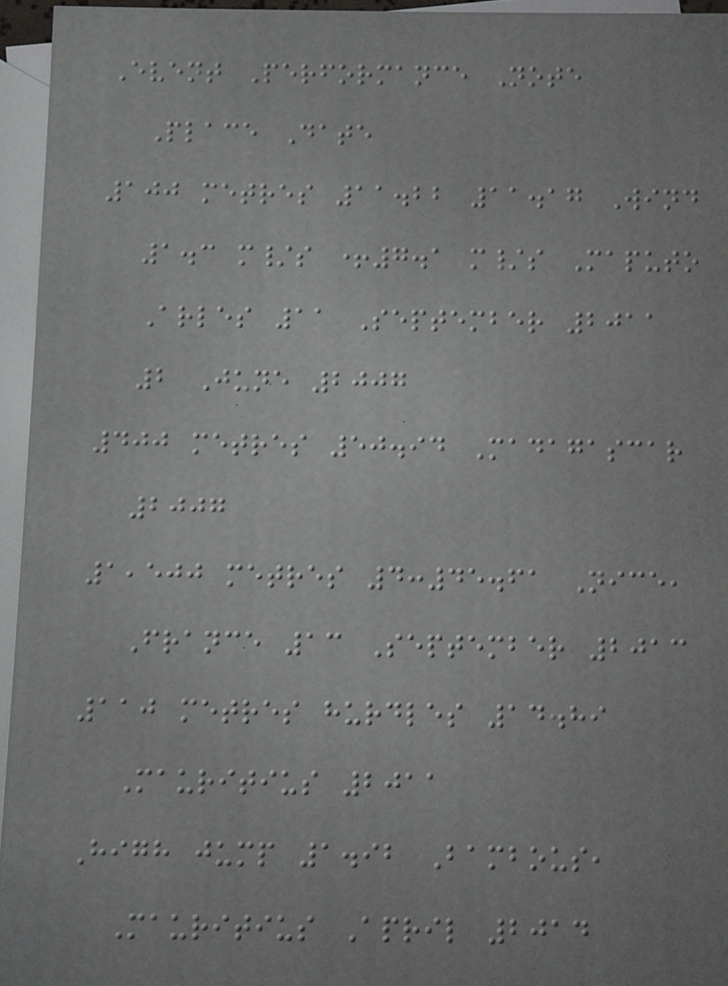Event Performance Note
Place Date
100 metres 11.22 11.17 Wind
1.3 m/s +7.1 m/s Maputo
Arles 11 September 2011
2 June 2007
400 metres 50.94 Madagascar
2007
1,500 metres 4:45.61 Nice,
France 13 September 2013
110 metres hurdles 14.89
Mauritius 2011
High jump 1.92 Bambous,
Mauritius April 2014
